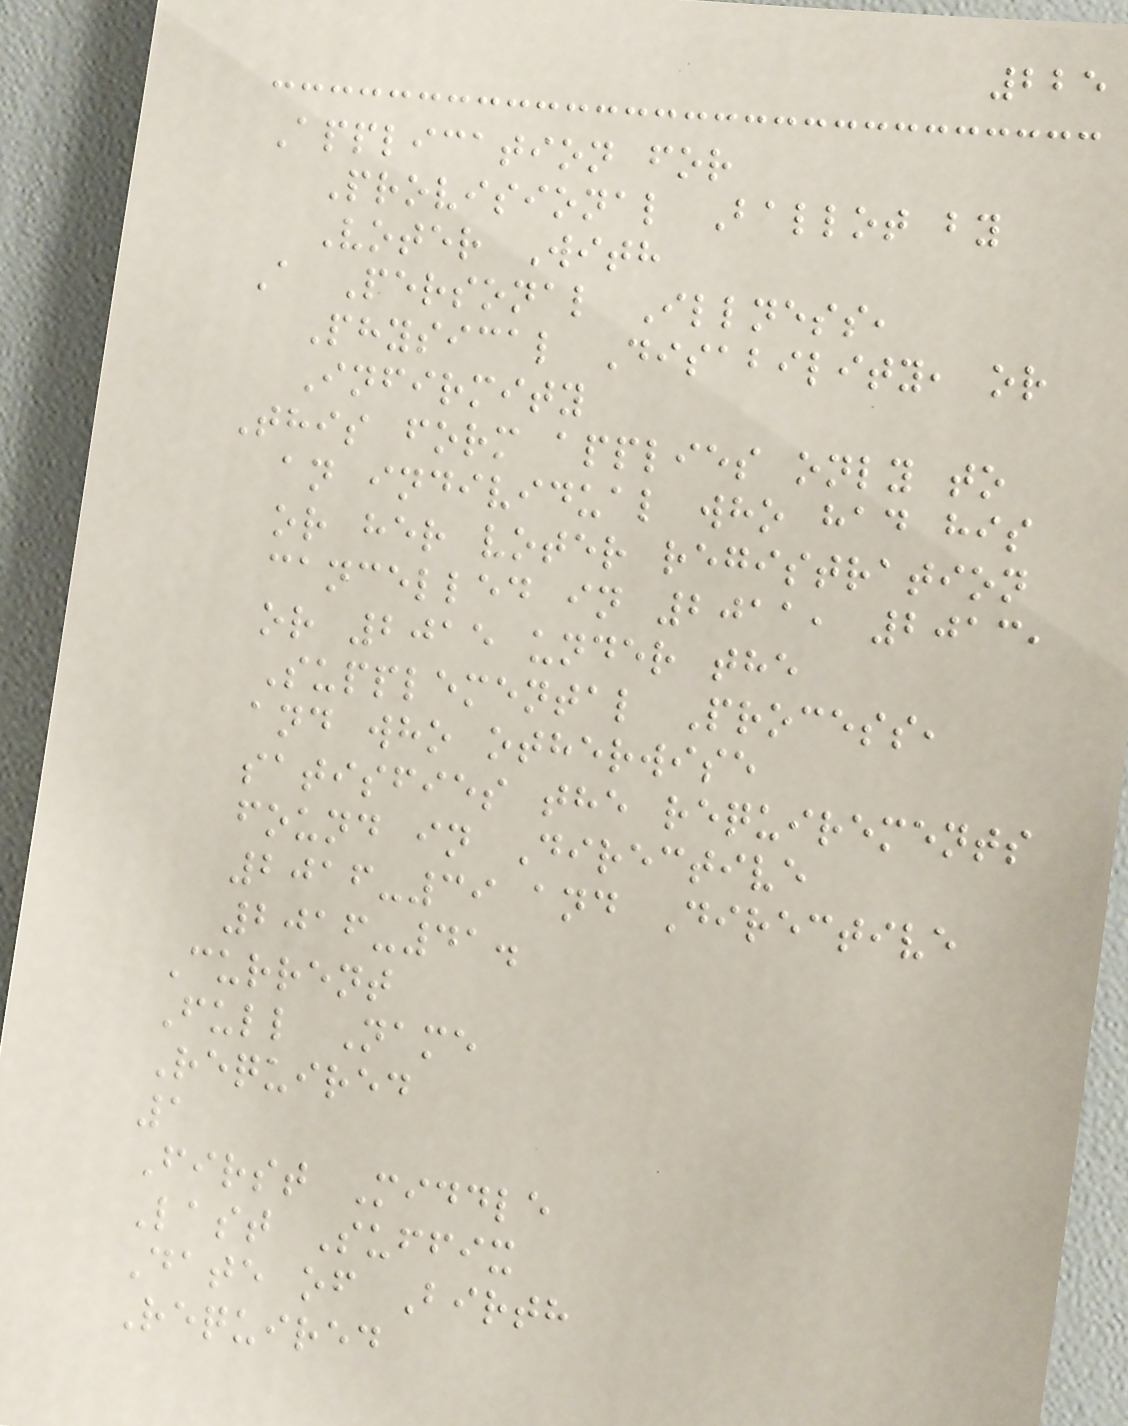225
Application for
Provisional Ballot by
Voter With
A Personal Illness,
Physical Disability, or
Infirmity
This form applies only to
an individual who had his
or her voter registration
cancelled in 2011, 2013,
or 2015 under the
Supplemental Process,
and who otherwise
satisfies the requirements
found in Directive
2016-39 and Directive
2016-41.
Current
Full Name
Required
1
First Middle
Last Suffix
Date of Birth
Required
